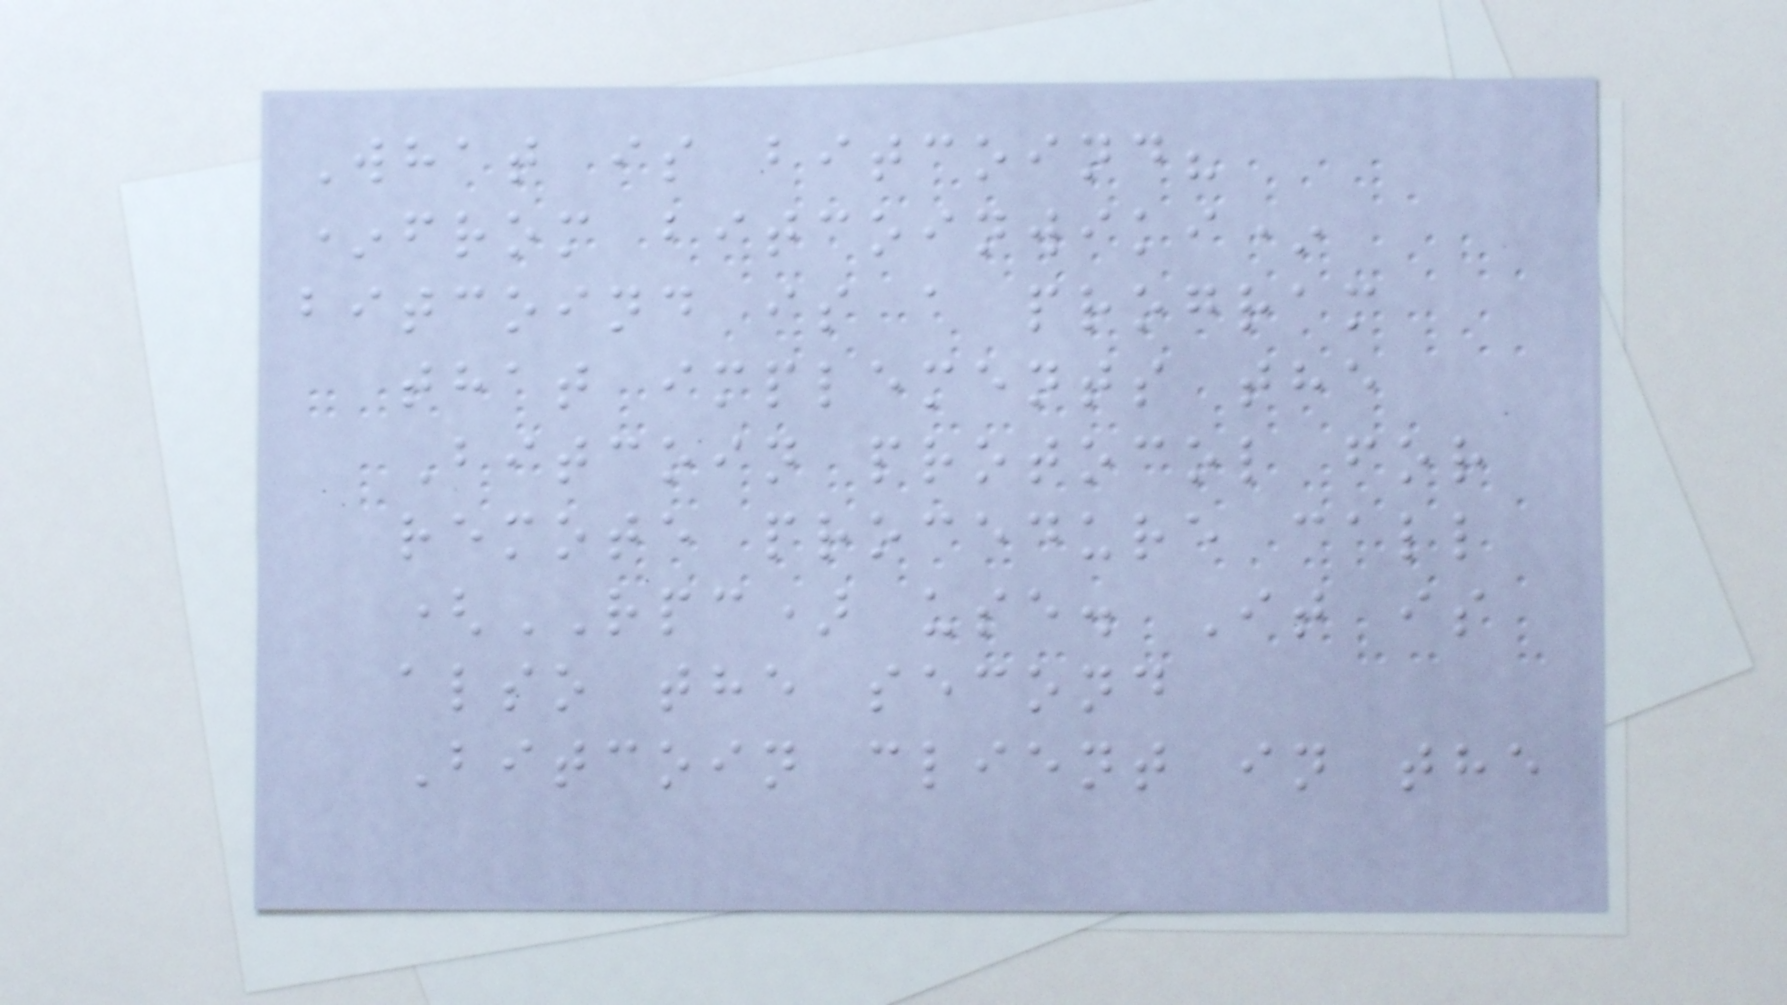What is bitcoind?
*from bitcoinwiki*
bitcoind is a program
that implements the
Bitcoin protocol for
remote procedure call
(RPC) use. It is
also the second
Bitcoin client in the
